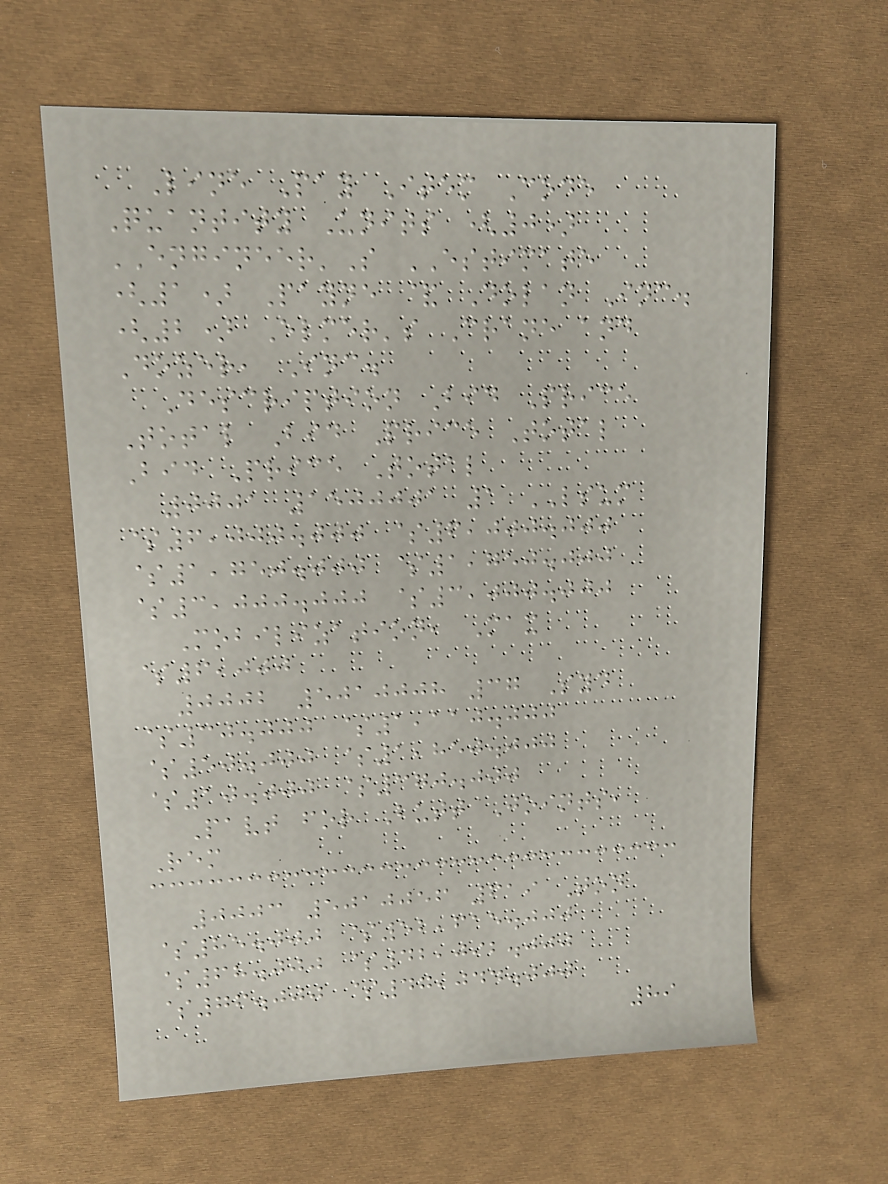Line Pay Item Code
Quantity Units (0)
ENGINEER'S ESTIMATE
(1) Payne & Dolan Inc.
(2) Elmer's Crane and
Dozer, Inc.
Description Bid Price
Total Bid Price Total
Bid Price Total
0001 1500001 1 LSUM
$6,000.000 $6,000.000
$1,750.000 $1,750.000
$3,000.000 $3,000.000
Mobilization, Max
$6,000
0002 5010008 37 Syd
$30.000 $1,110.000
$50.000 $1,850.000
$10.000 $370.000
Pavt for Butt Joints,
Rem
0003 5010056 619 Ton
$85.000 $52,615.000
$68.000 $42,092.000
$76.000 $47,044.000
89
